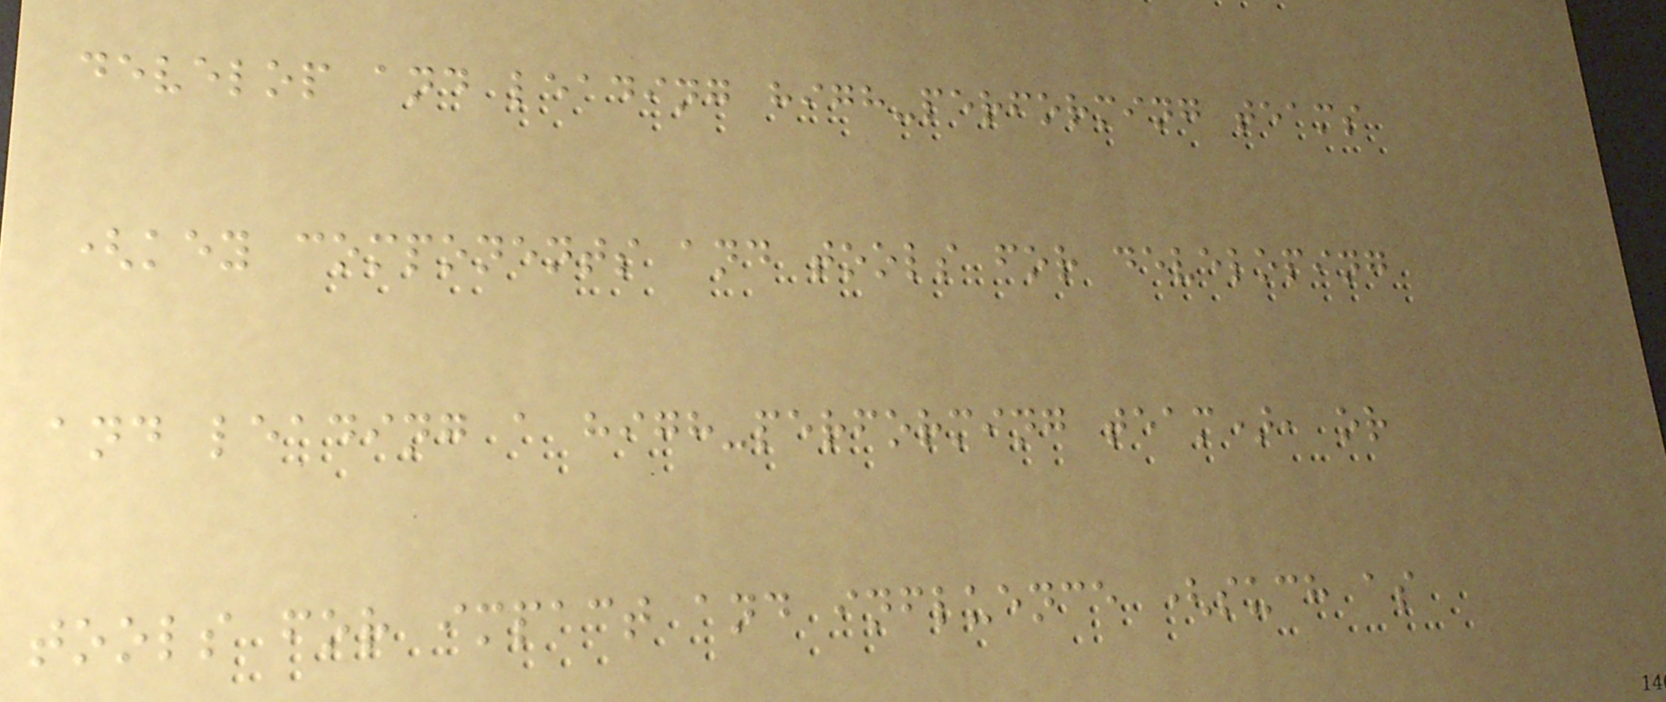develop and leading high-performing teams
(key components and tools for developing
and leading a high-performing team), or
tools for impact and influence (such as
